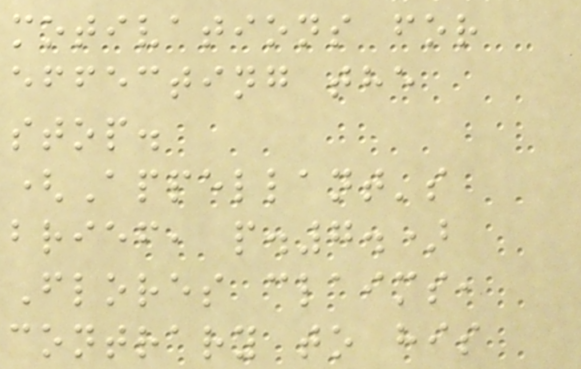motivations for
effecting the
stop.
(Appellant's
brief, p.7.)
Flores claims,
contrary to his
